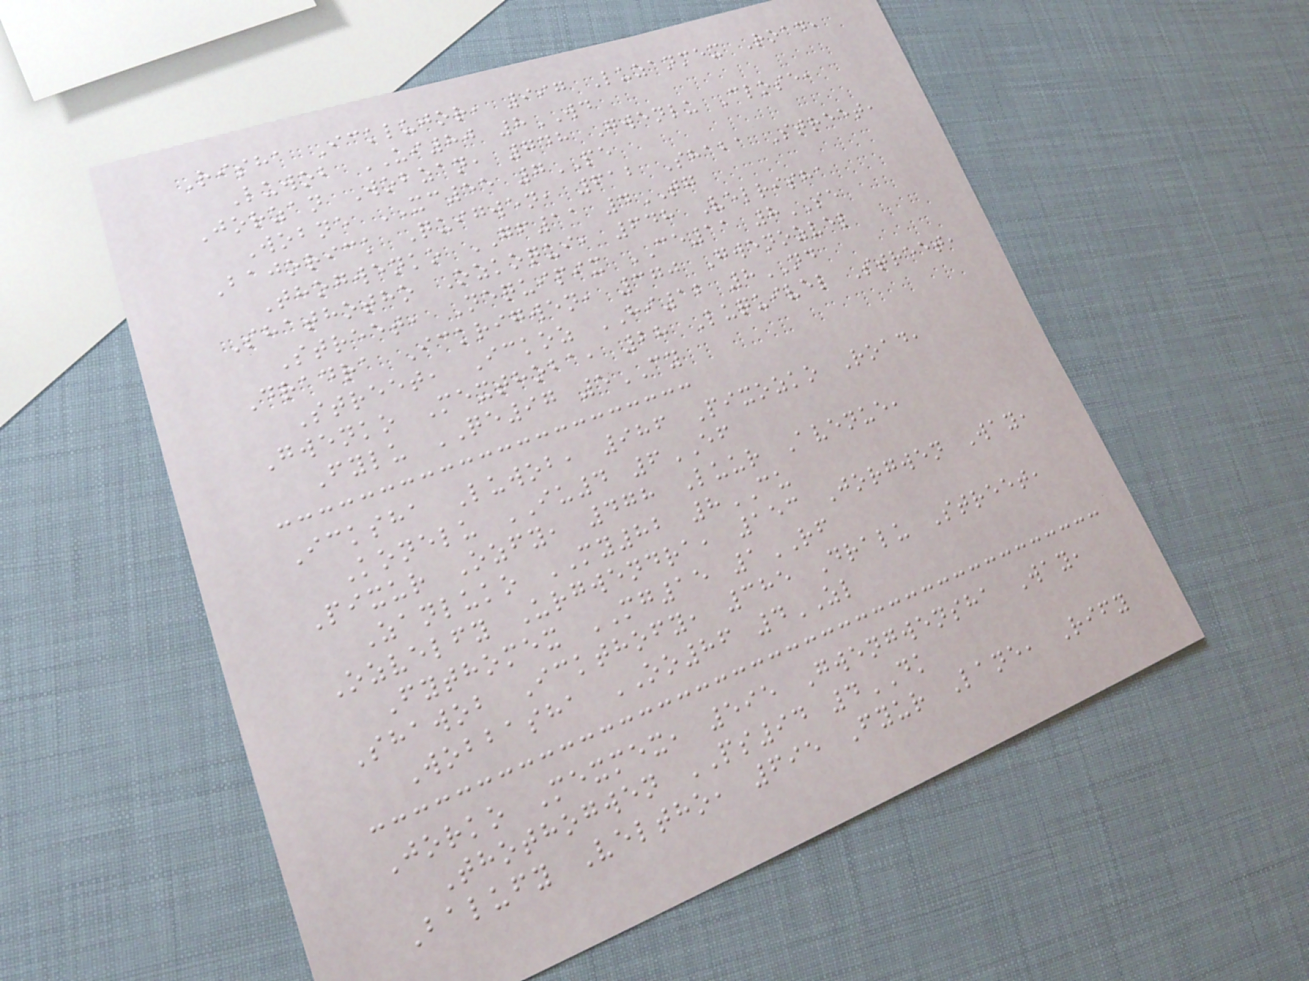Risha Icklujor, 997 Luzanmex Road,
Luwob UI80 8WD
Jorzan Wobzan, 748 Gwenlu Close,
Wobne XC55 7PE
Bajorick Quigwen, 612 Shaba Street,
Thogwenko GF11 4TG
Shathotho Ozkoqui, 648 Velrisha
Street, Nequipix CE11 8SE
Dradra Ickrigwen, 370 Gwenozvel
Street, Ickoz HI12 8ND
Gwenko Mexthoba, 28 Luquivel Street,
Fylu QE97 5CY
Icksha Luwob, 986 Pixozko Road,
Konelu IU4 6EF
Pixur Ozfy, 478 Luur Avenue,
Zanluko MY82 8CU
Ozvelfy Urgwendra, 153 Jorgwen Way,
Fythomex MG15 1RF
Shawob Ickthofy, 385 Dralu Street,
Wobbasha OO86 4ZL
Jorko Mexmex, 595 Gwengwensha Way,
Thothogwen PS94 4DK
Balufy Veltho, 695 Fyur Lane, Rify
